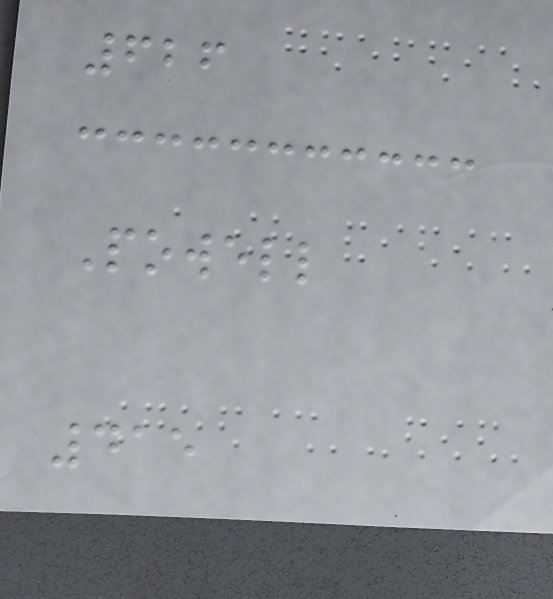626
Powell
415
